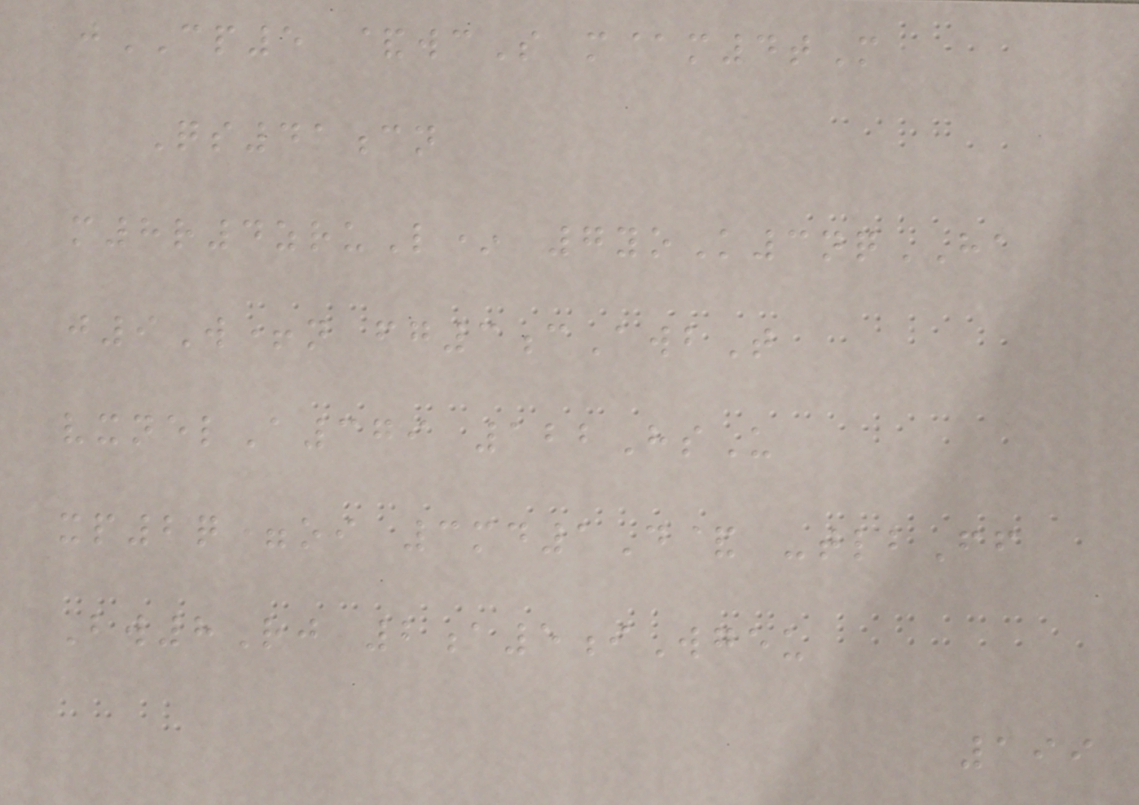jCP5 &wcS m@m4tM
Qs41cn
m8r4zruL* 7yoK3nqHA
j9W+n fg3cAwbT
vxnelA379 122HsU
xp2q=oi 3md1D& -tlbFf
Bw8Rj 2a5iWgeu
199
